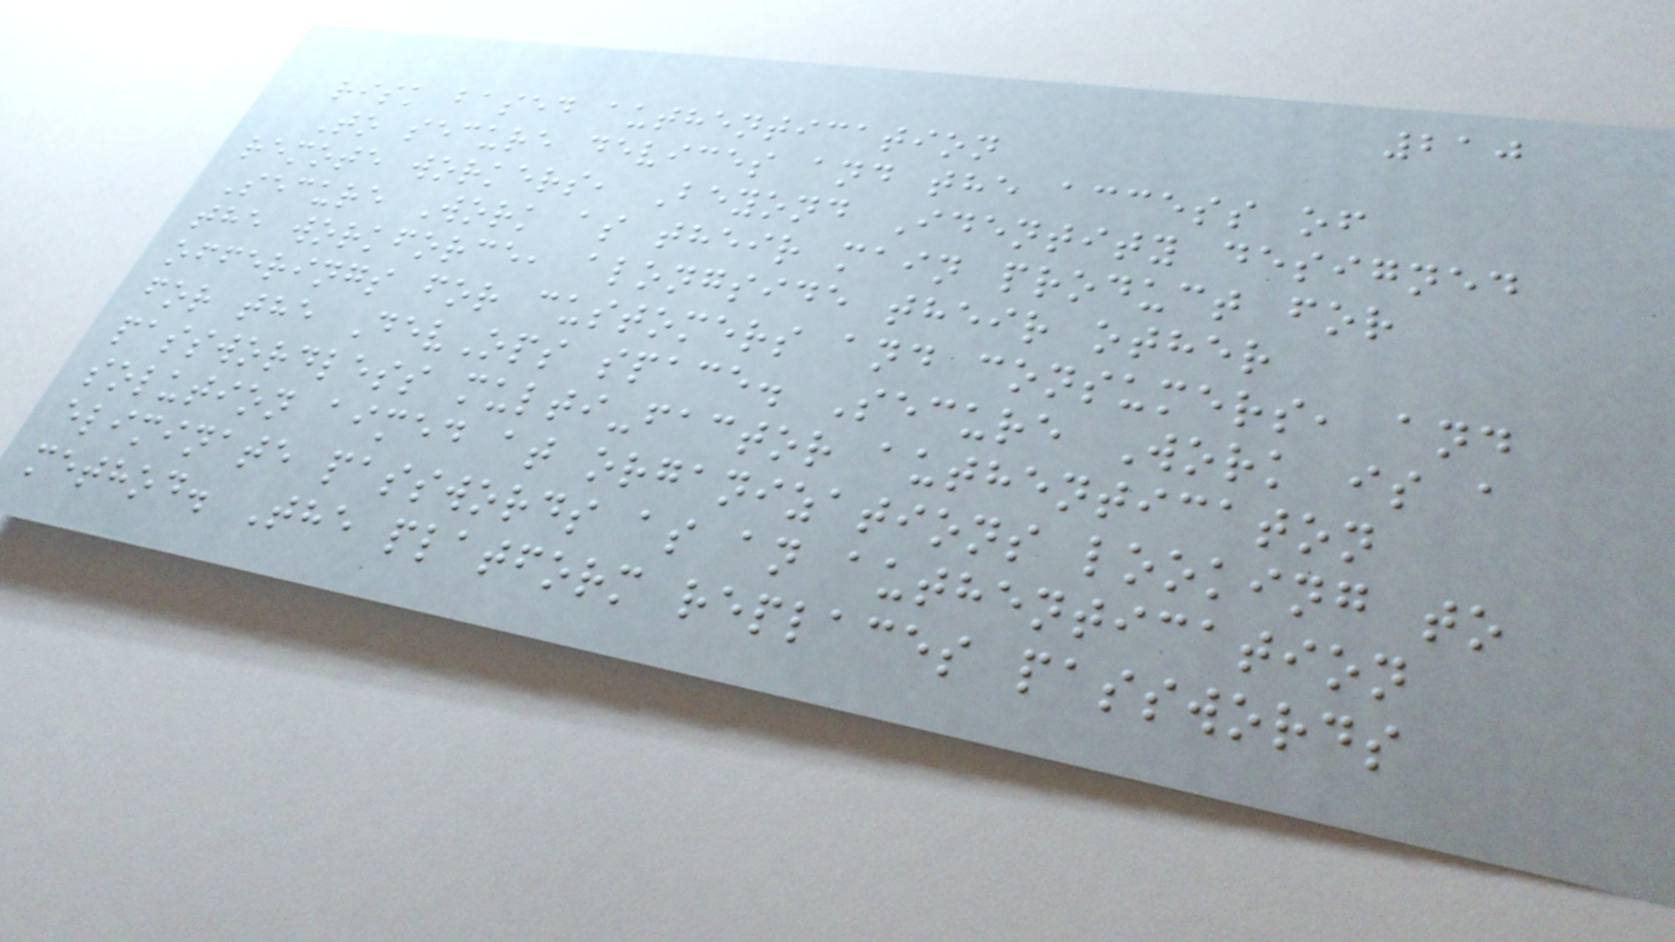210
risk based authentication
To secure devices and the access of
remote workers, Beyond Identity designed
Secure Work as their main product for
the workforce, alongside their other
offerings for customers and consumers, and
for the DevOps space. Secure Work is a
passwordless multi-factor authenticaton
solution aimed at organizations looking to
eliminate passwords as an authentication
method. The platform replaces passwords
